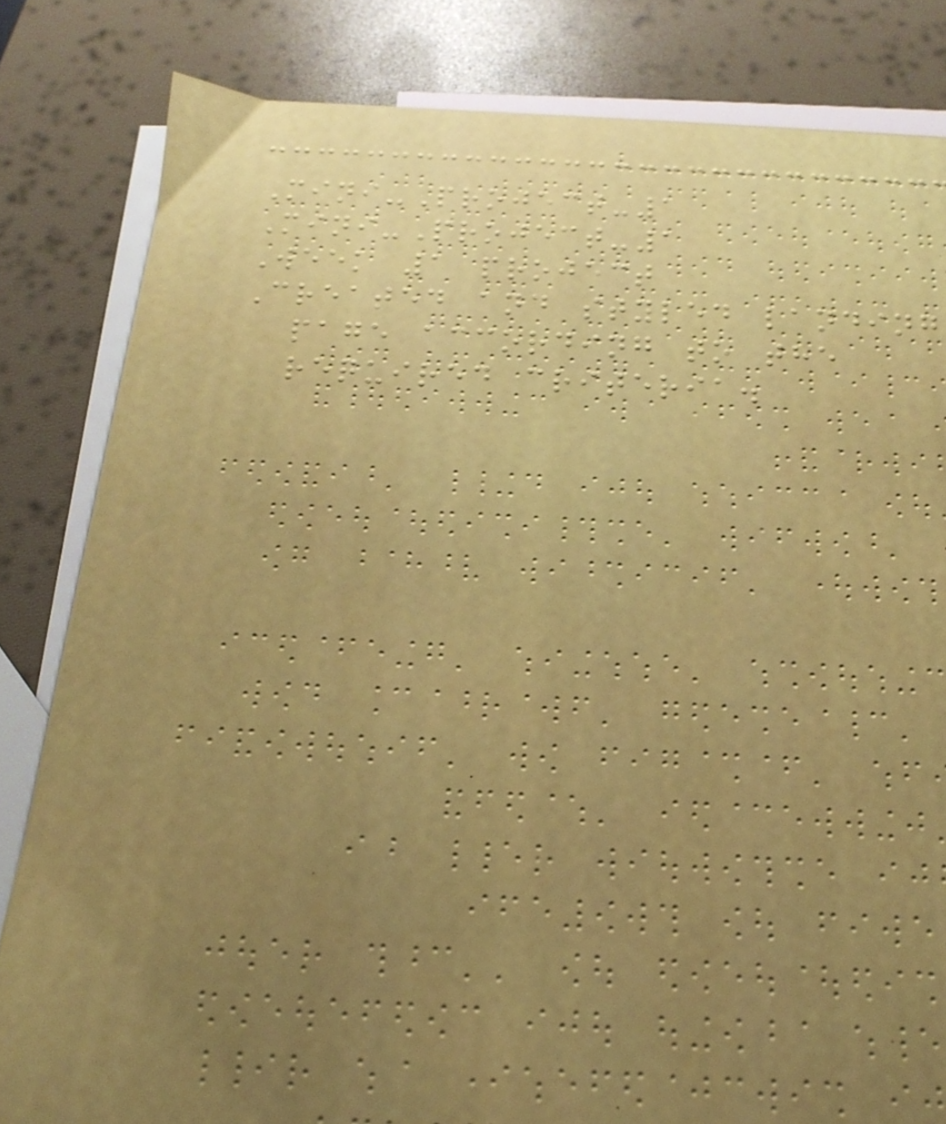Mini-Project-1
Mini-Project-1
Week 1 project
Created and styled landing
page according to the
required criteria.
